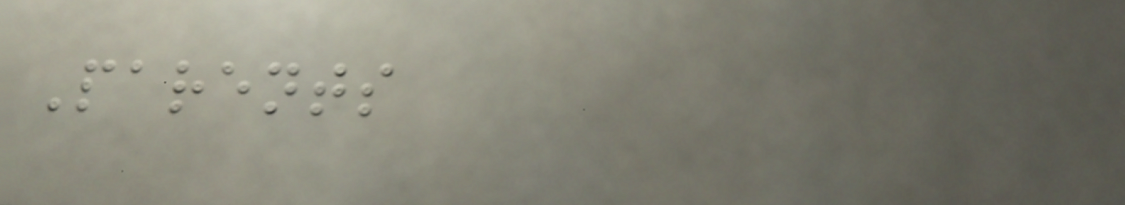Parents
